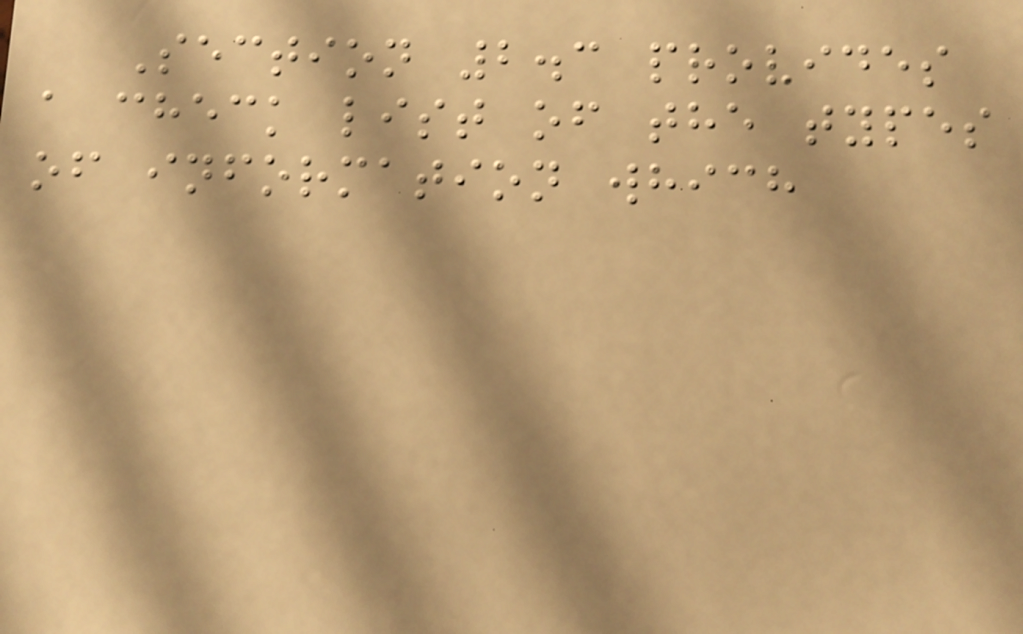Section 2.3 provides
a check list of the types
of information which
